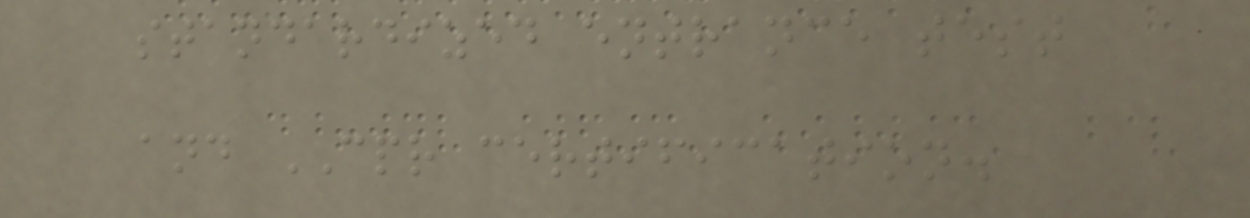standardized entrance test
and CPR certification.
